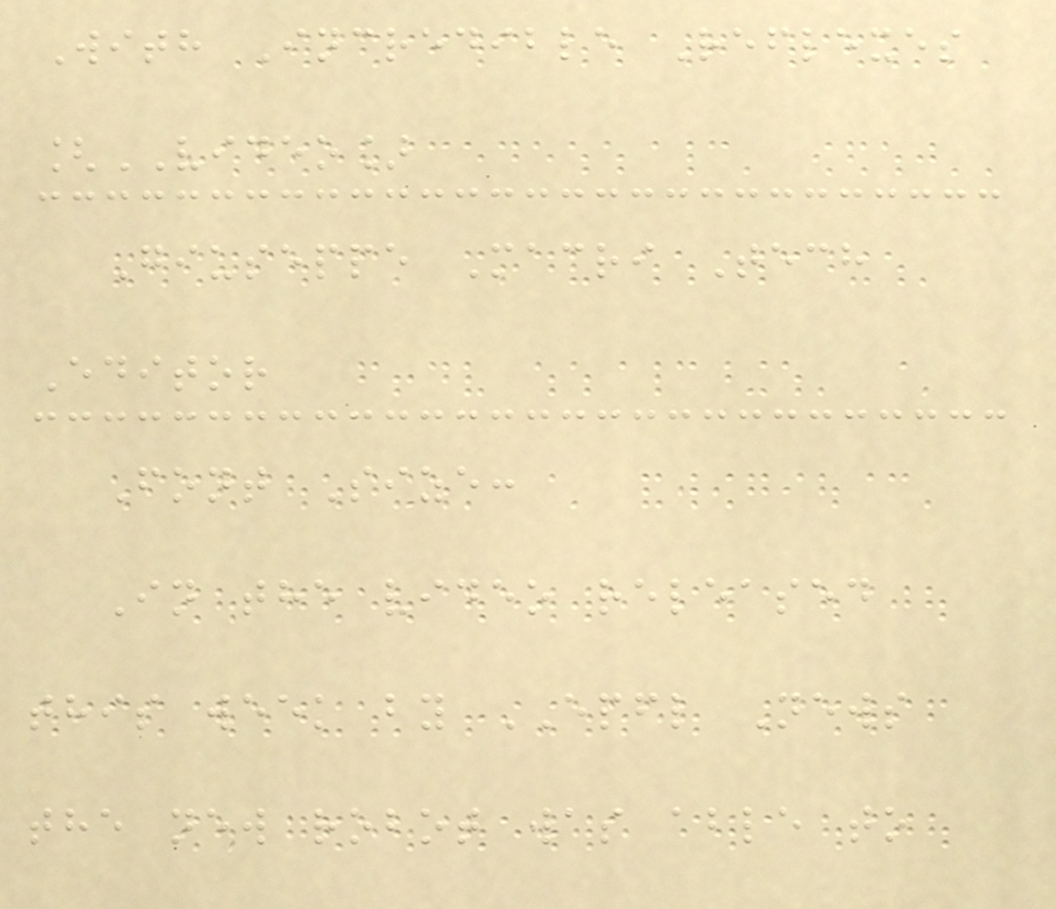With Incredible Reflexes
[VIDEO]
Giuseppe Macri Tech
Editor
Font Size:
In the video released
this week by EPFL News
the new robot was able to
